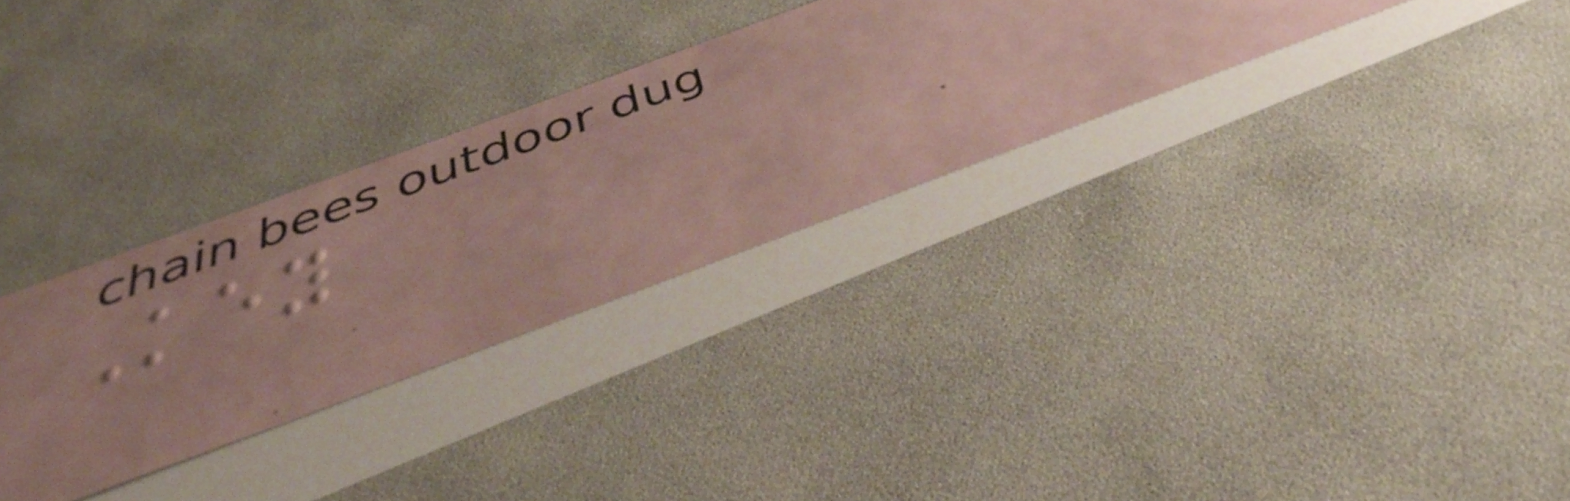Key
